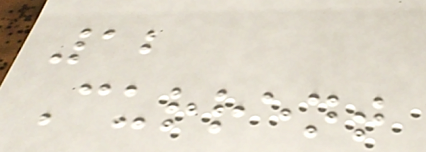12
Current
